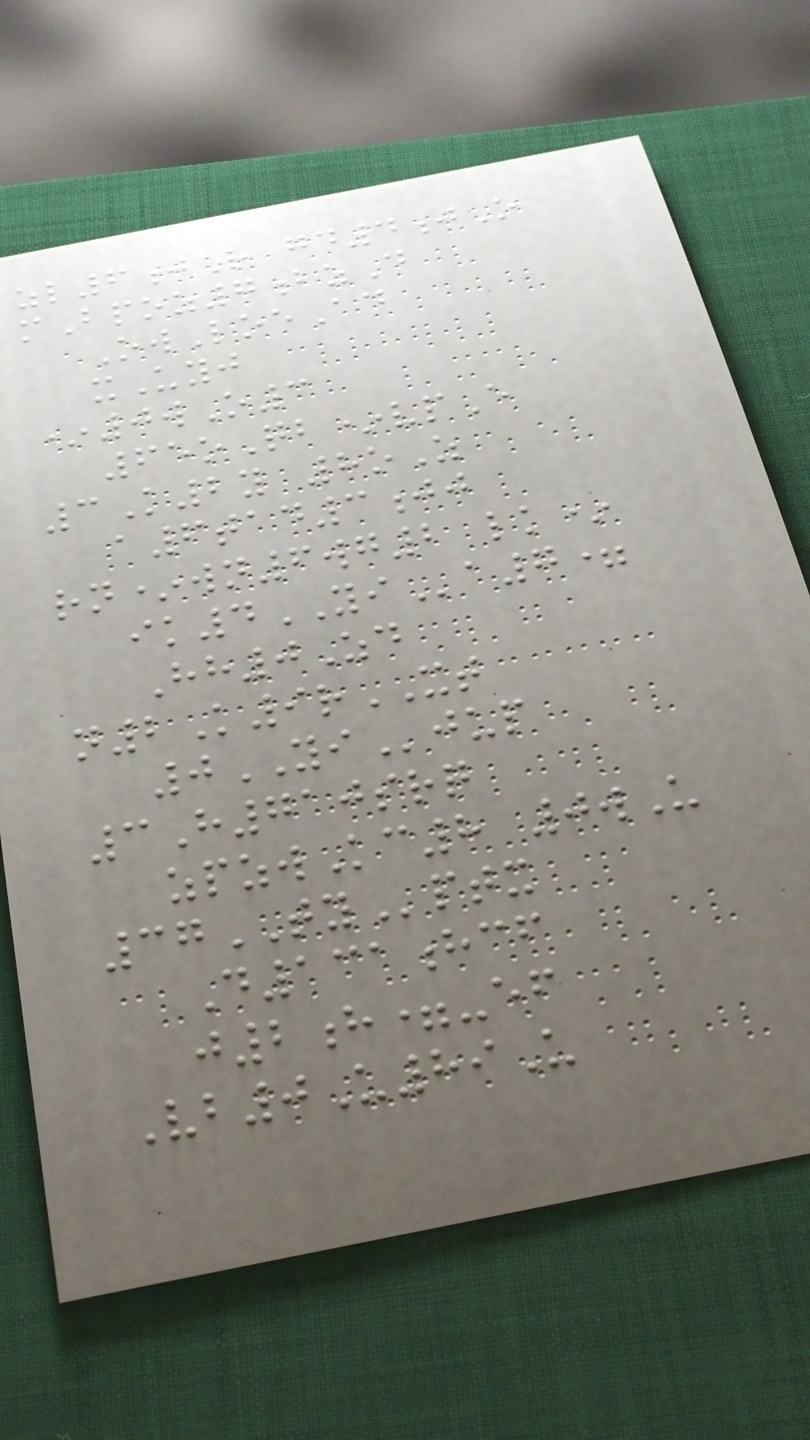zl6jR gd4jO
mBpoz7bzD
OwLoeAd
xUyj
*0wO3
65oQb*vpE
3K2y 8oZ
a6tad3jj
rn*wn6wg2 lk*
ik4YIa7=
Hh0Zd
n2K9rXT
0YIjup
3H710srq
zpzwKc8 0wU
37TYptx
D131hcf
j2h=-ef
Vb0U89U
